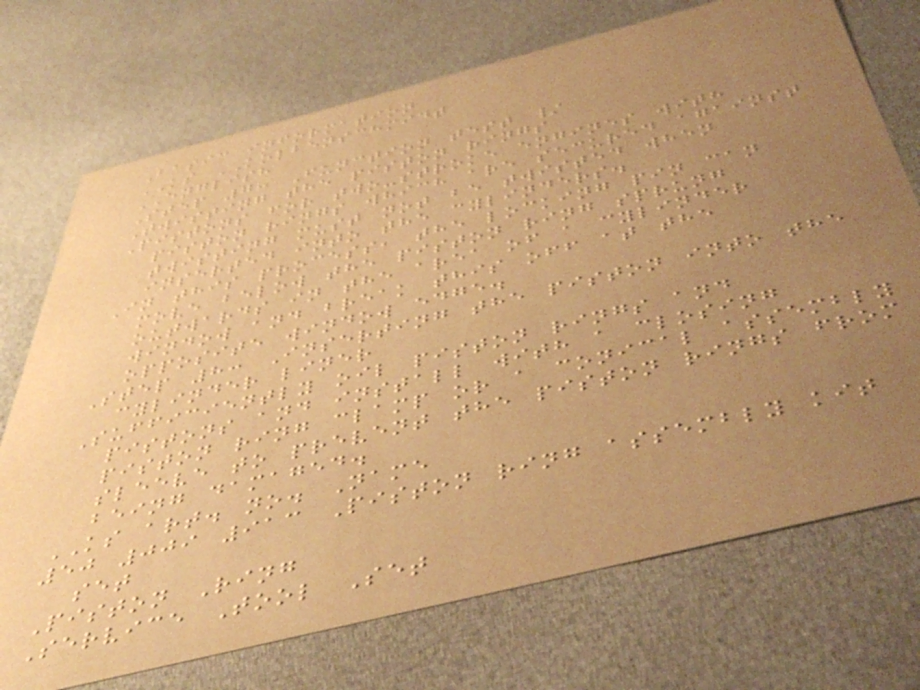Basic information
KS KOLBENSCHMIDT
ENGLISH
Step 7: Function test /
Twisting the piston rings
Pistons for two-stroke engines with
piston rings which are secured against
twisting must not be twisted when
inserted into the cylinders.
In this process, the locking pin can
move below the piston ring sprung
outwards in the area of a cylinder
window and break this off at the
opposite window edge.
Step 8: Inserting the piston into the
cylinder liner
Sufficiently oil piston rings and
pistons and install with a closing
piston ring clamp or a conical assembly
sleeve to prevent the piston rings from
being damaged.
KS art. no. Name
50 009 913 Piston ring assembly kit
set
Piston Ring
Service Tool Set
